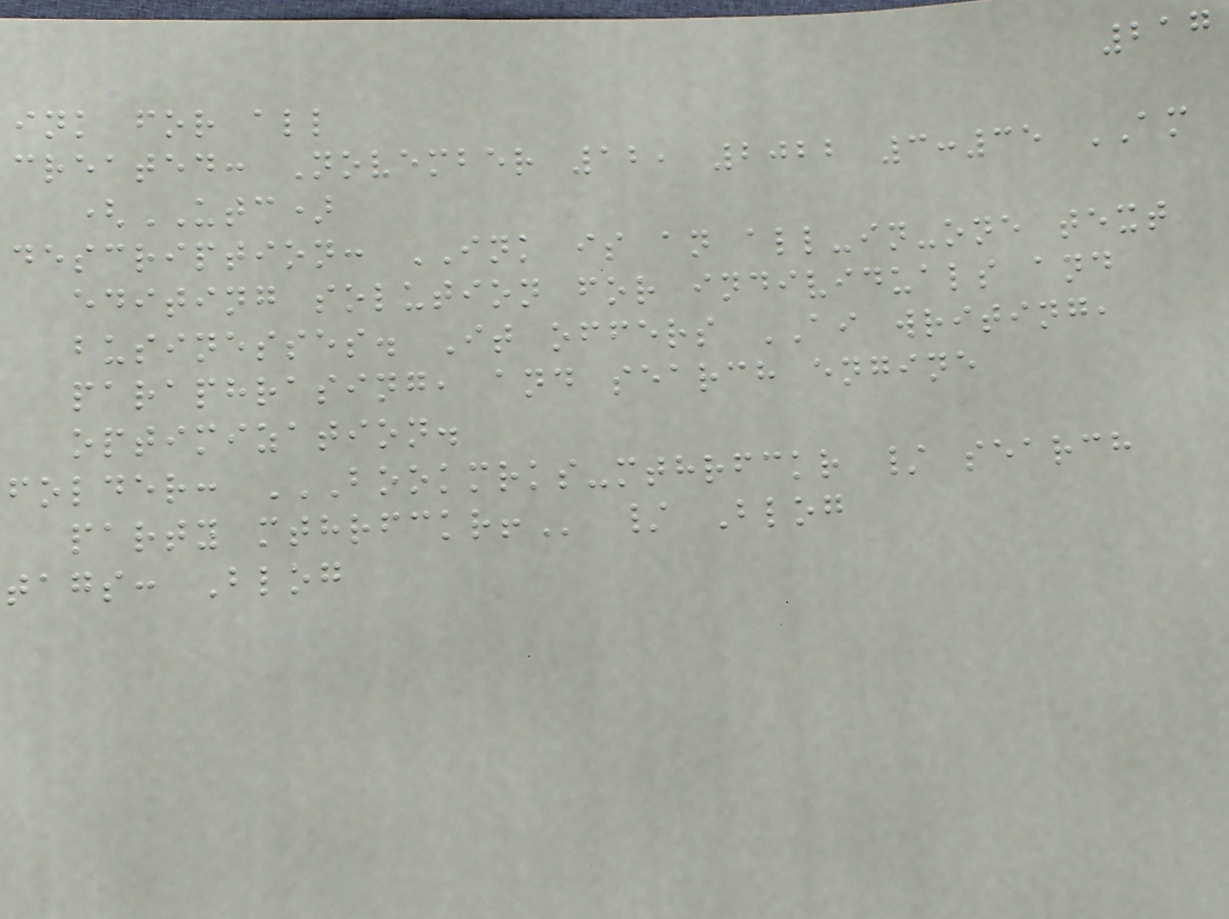217
ink for all
created: November 12, 2022 3:35 AM
(UTC)
description: INK is an all-in-one text
editing solution for individuals and
businesses. It offers AI writing,
paraphrasing, and search engine
optimization.
folder: BOOKMRKS-MTHRFCKR / SEARCH
PARTY MTHRFCKR! / Blog
tags: Blog
